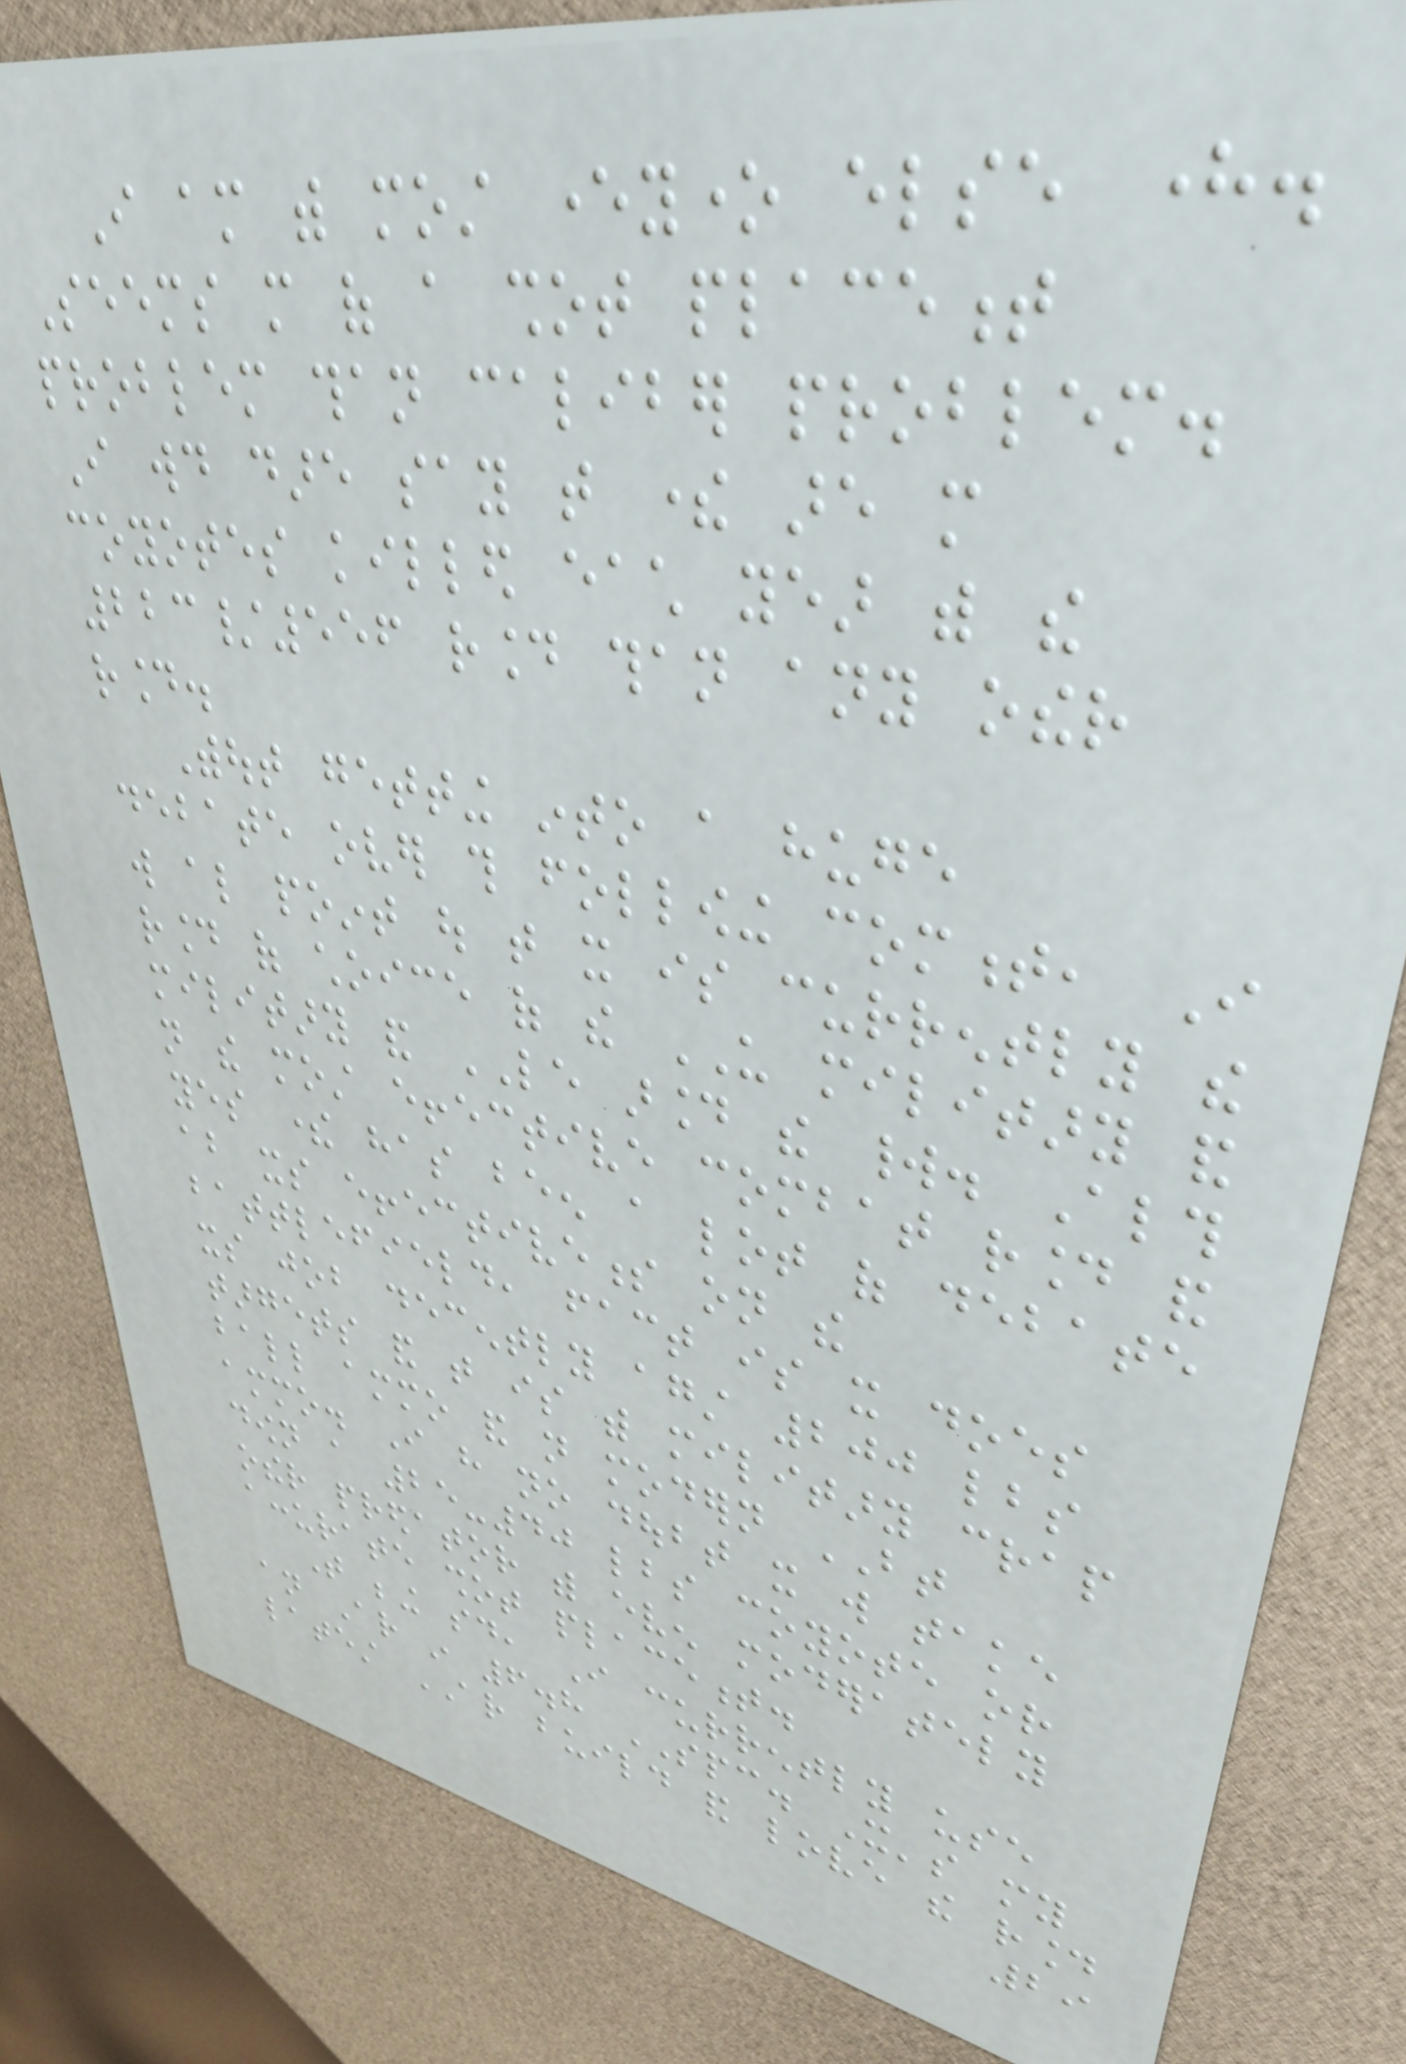I am with most everyone else here.
Seems more of a shot placement
problem than caliber problem.
I would dare say that there are more
coyotes killed each year with the
223/556 round than any other
round.
Without getting into a huge
debate over this following comment, I
will also point out that it is currently the
round of choice of the US military and
military and LE around the world. Although
not the most effective combat round and
yes there has been a lot of debate
about its effectiveness on the
battlefield, fact is it does
its job decently against 200 lbs
targets and that is with military crap
ball ammo and not modern BT
ammo. I have no doubt it will take
down a 25-40 lbs coyote or
other predator with even moderately
accurate shot placement.
That being said, I currently use
an Ar in 6.8 SPC. It's my
latest AR build and love the round
29
